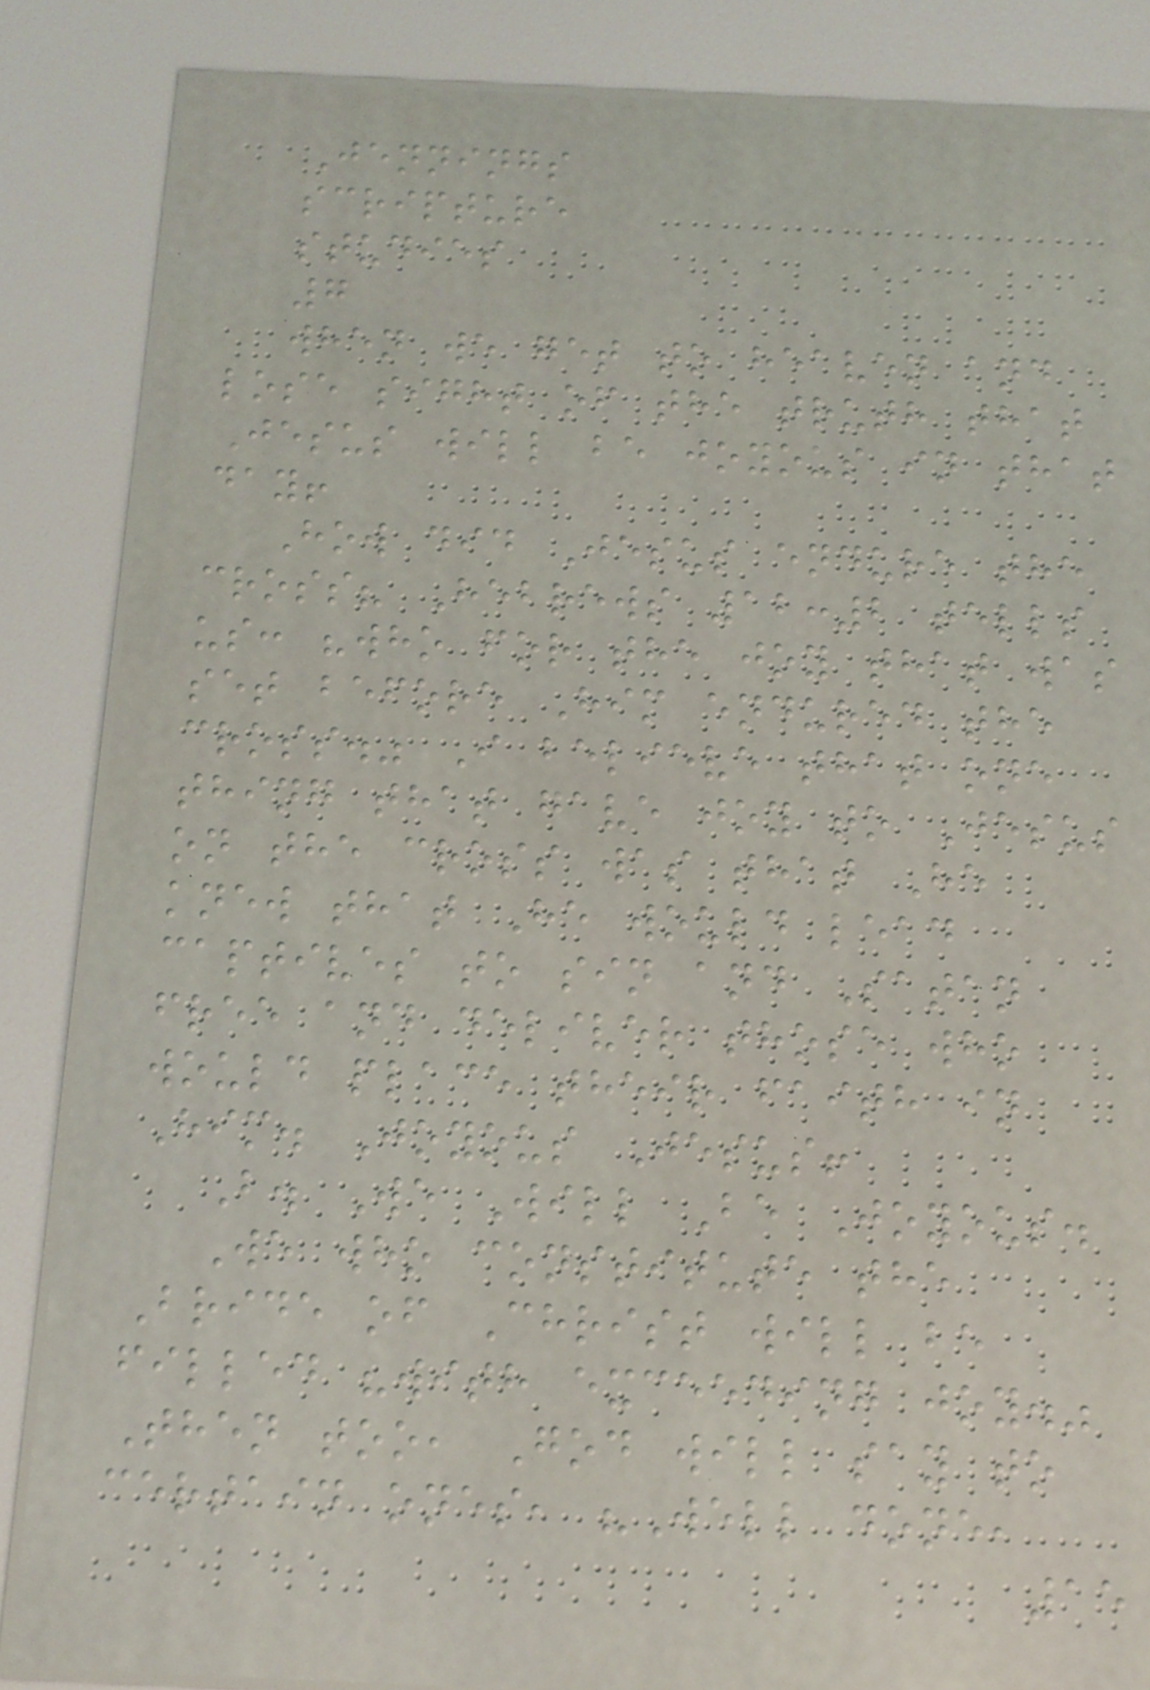Jennings
scripture
studies
7
when we get to heaven and
lose sight of the truth that
Jesus will be joyous in that
day!
How did Jesus endure the
cross? Hebrews 12:2 tells
us: "who for the joy that was
set before Him endured the
cross." I believe that one
thing that gave joy to Jesus
on the cross was that He
knew that He would lead
captives to sin and Satan
free and deliver those who
would place their faith in
Him. Joyous Jesus!
B. We Will Be Joyous.
We who constitute the
Bride of Christ will be
filled "with exceeding joy."
Then too, God will say to
certain ones, "Well done,
15
